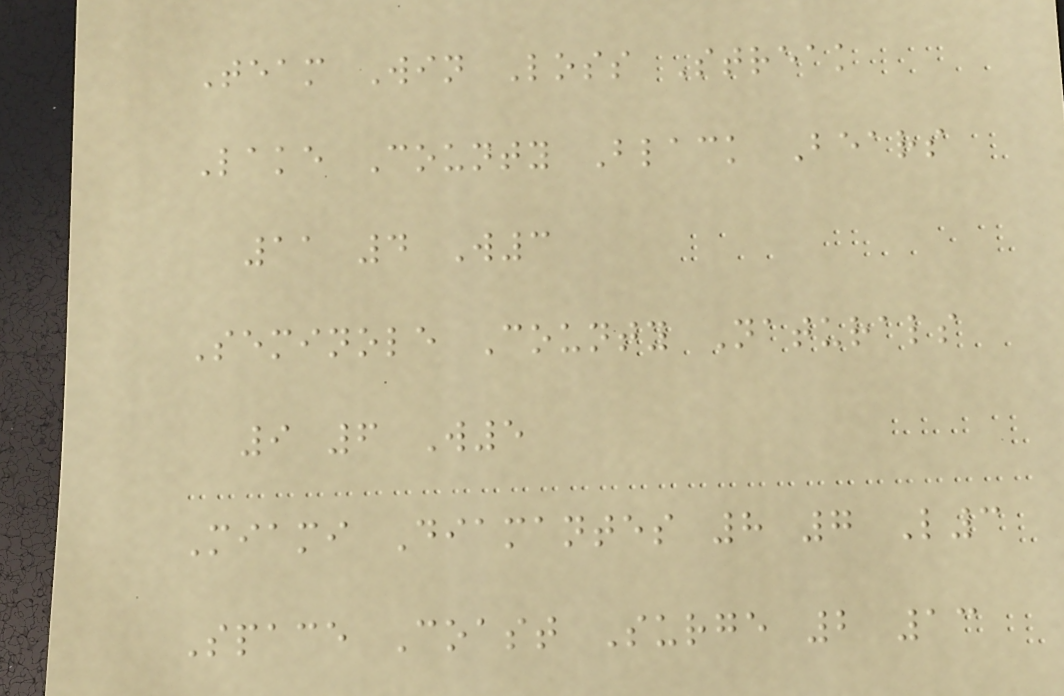Team Win Loss Streak
Lake County Black Bears
11 4 W3
Seminole County Naturals
9 6 W5
Miami Diamantes 8 7 L3
Space Coast Surge 2 13
